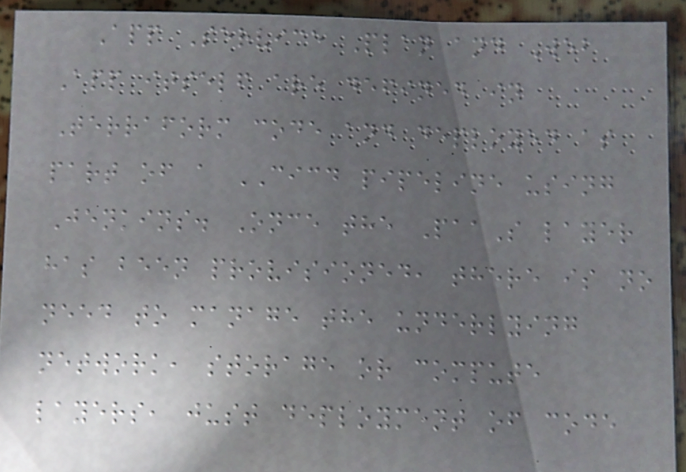App Service Plan and Web
App itself are defined in
Terraform code and deployed as
part of a CICD pipeline using
Jenkins. Once the PaaS layer
has been provisioned, there is no
need to manage the underlying
network, storage or compute
layers, just deployment of code
